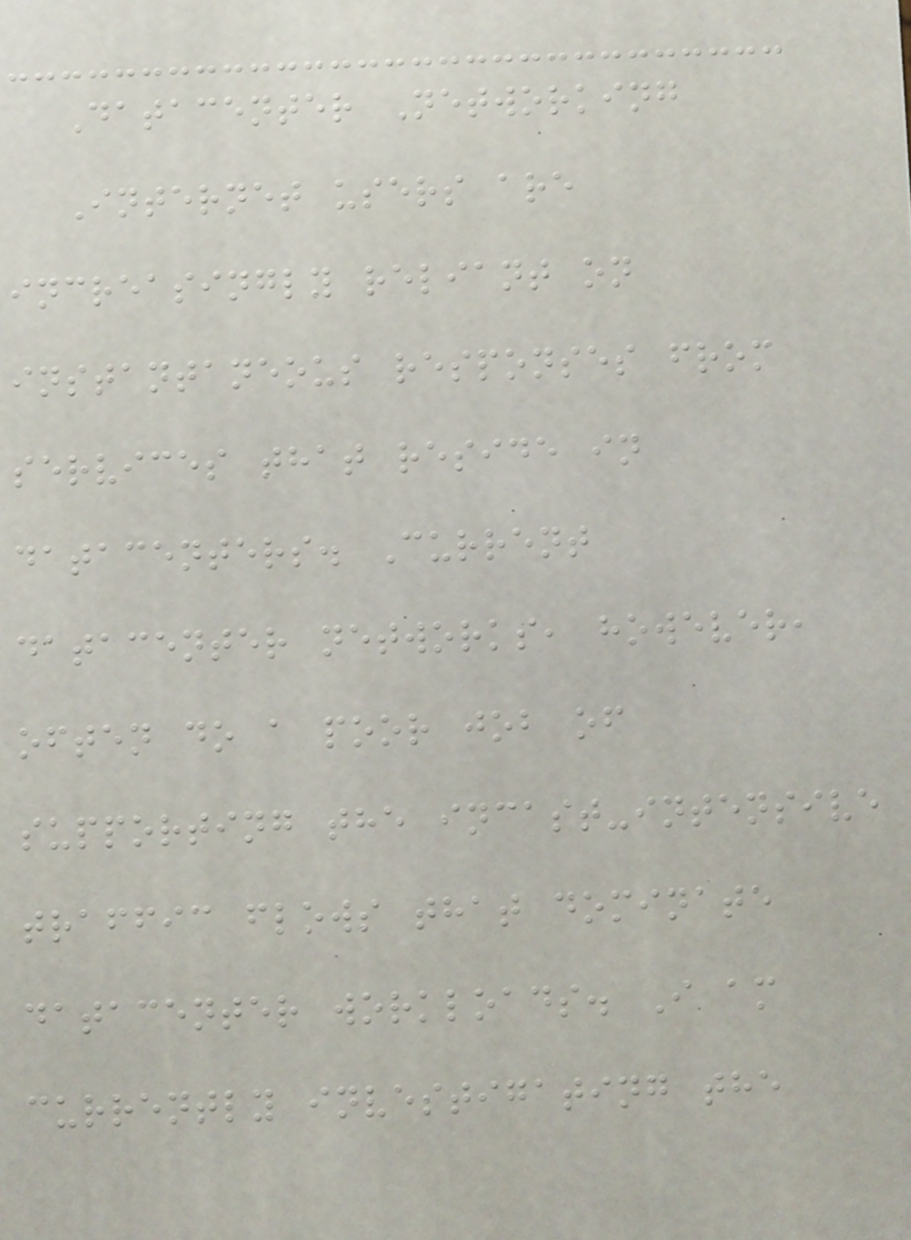Datacenter Networking
Internet users are
increasingly reliant on
instantaneous responses from
services that reside in
datacenters. Current
datacenter networks, however,
often do a poor job of
supporting the incast-intensive
traffic flows that dominate
datacenter workloads. I am
currently investigating the
